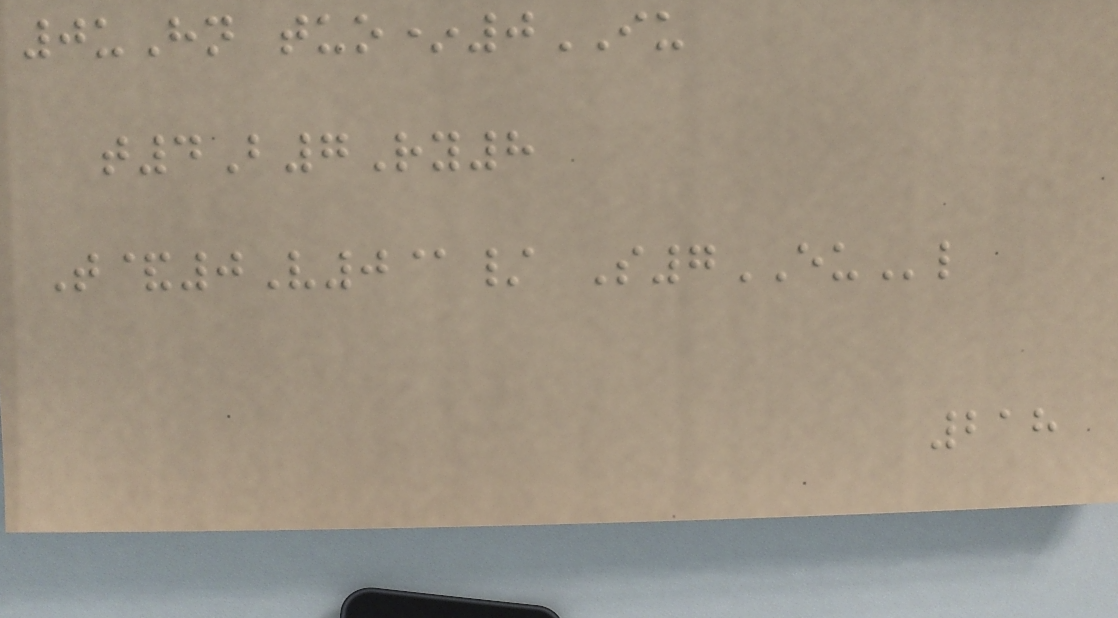0uHn tuo*0IU
t4B7Ry8
T&0V0@/ S7EUl
218
